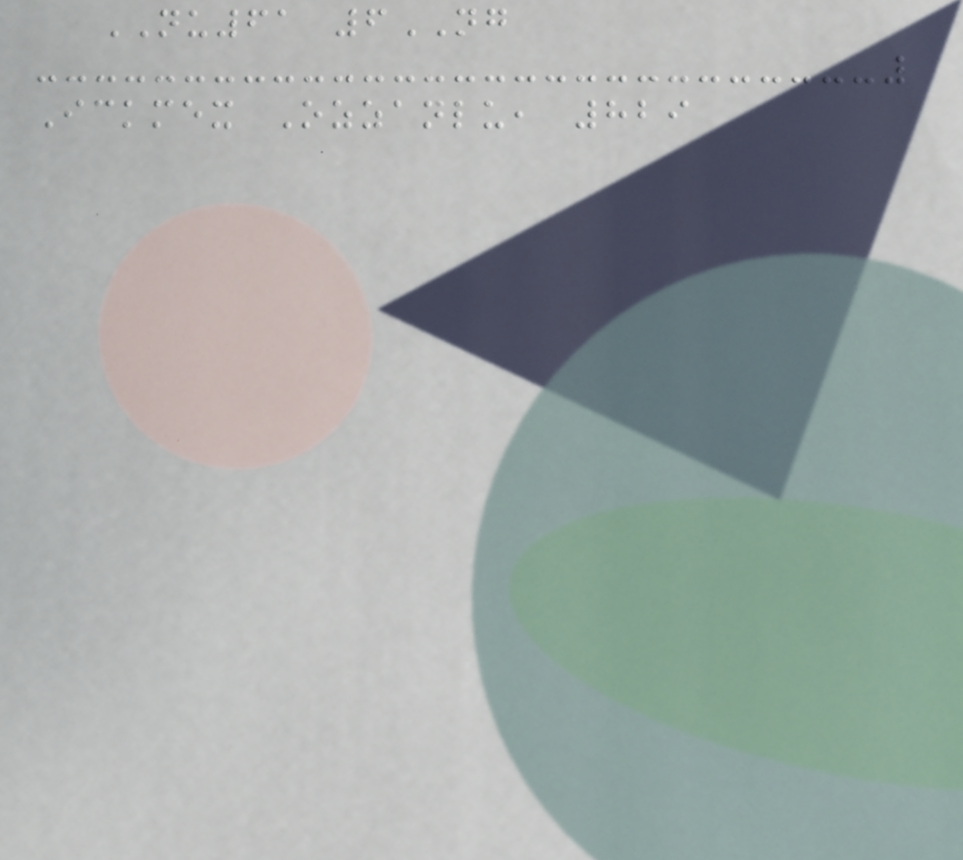NU61 6NG
Ickmex Ozzanlu, 829
